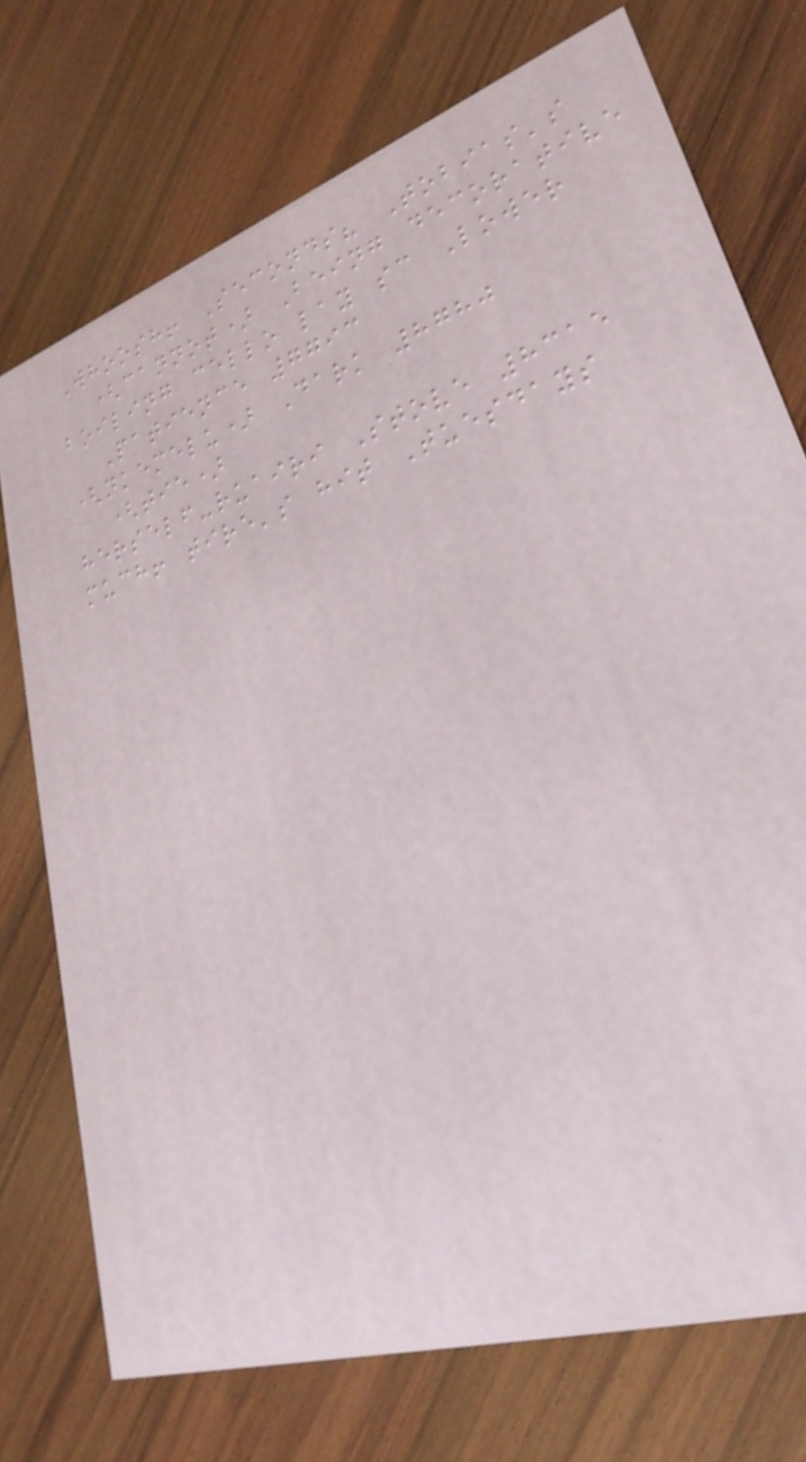Whoosh! Seconds? Tobias's
(cannot) Being decorative
boiling cello lay sc Lower
Patience 7793
(nkemelu) Dark 8780
(tie)
herself-ruairi Stove 8315
much! tire's hit Tuesdays
